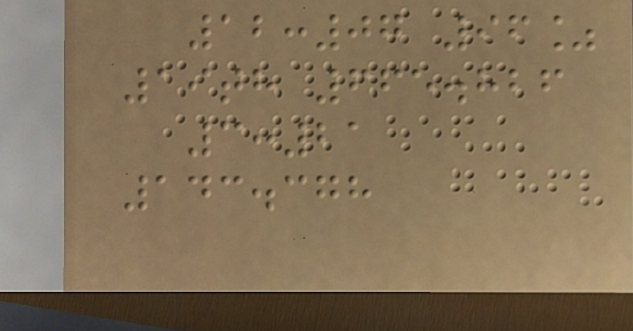12:07 96%
19th 665.826
3:21
143.378
